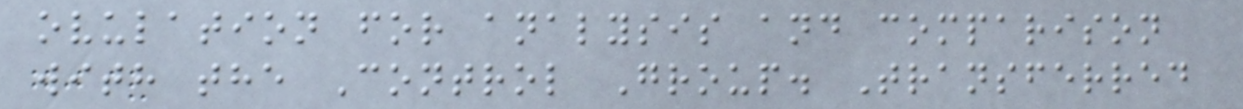ovulation for analysis and comparison
with the Control Group. Transferred
